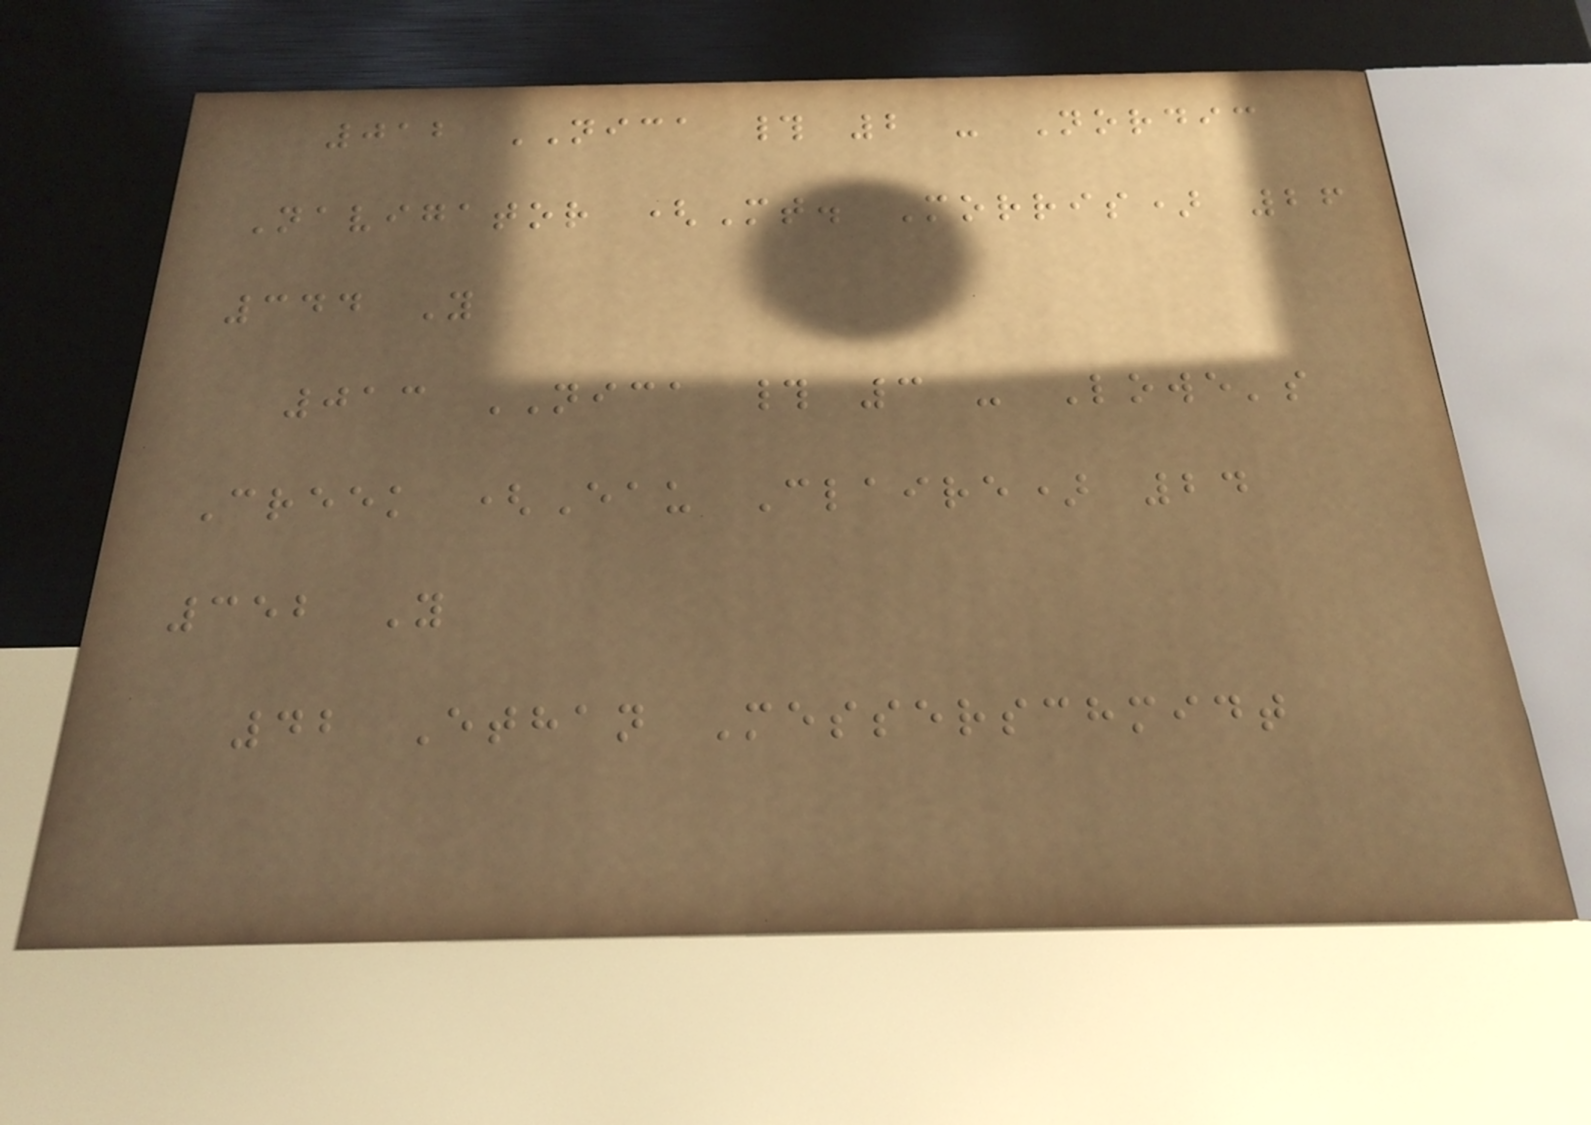012 NICA # 2 - Nordic
Navigator (Mt. Morris) 26
344 Y
013 NICA # 3 - Lowe's
Creek (Eau Claire) 24
352 Y
42 Ethan Messerschmidt
